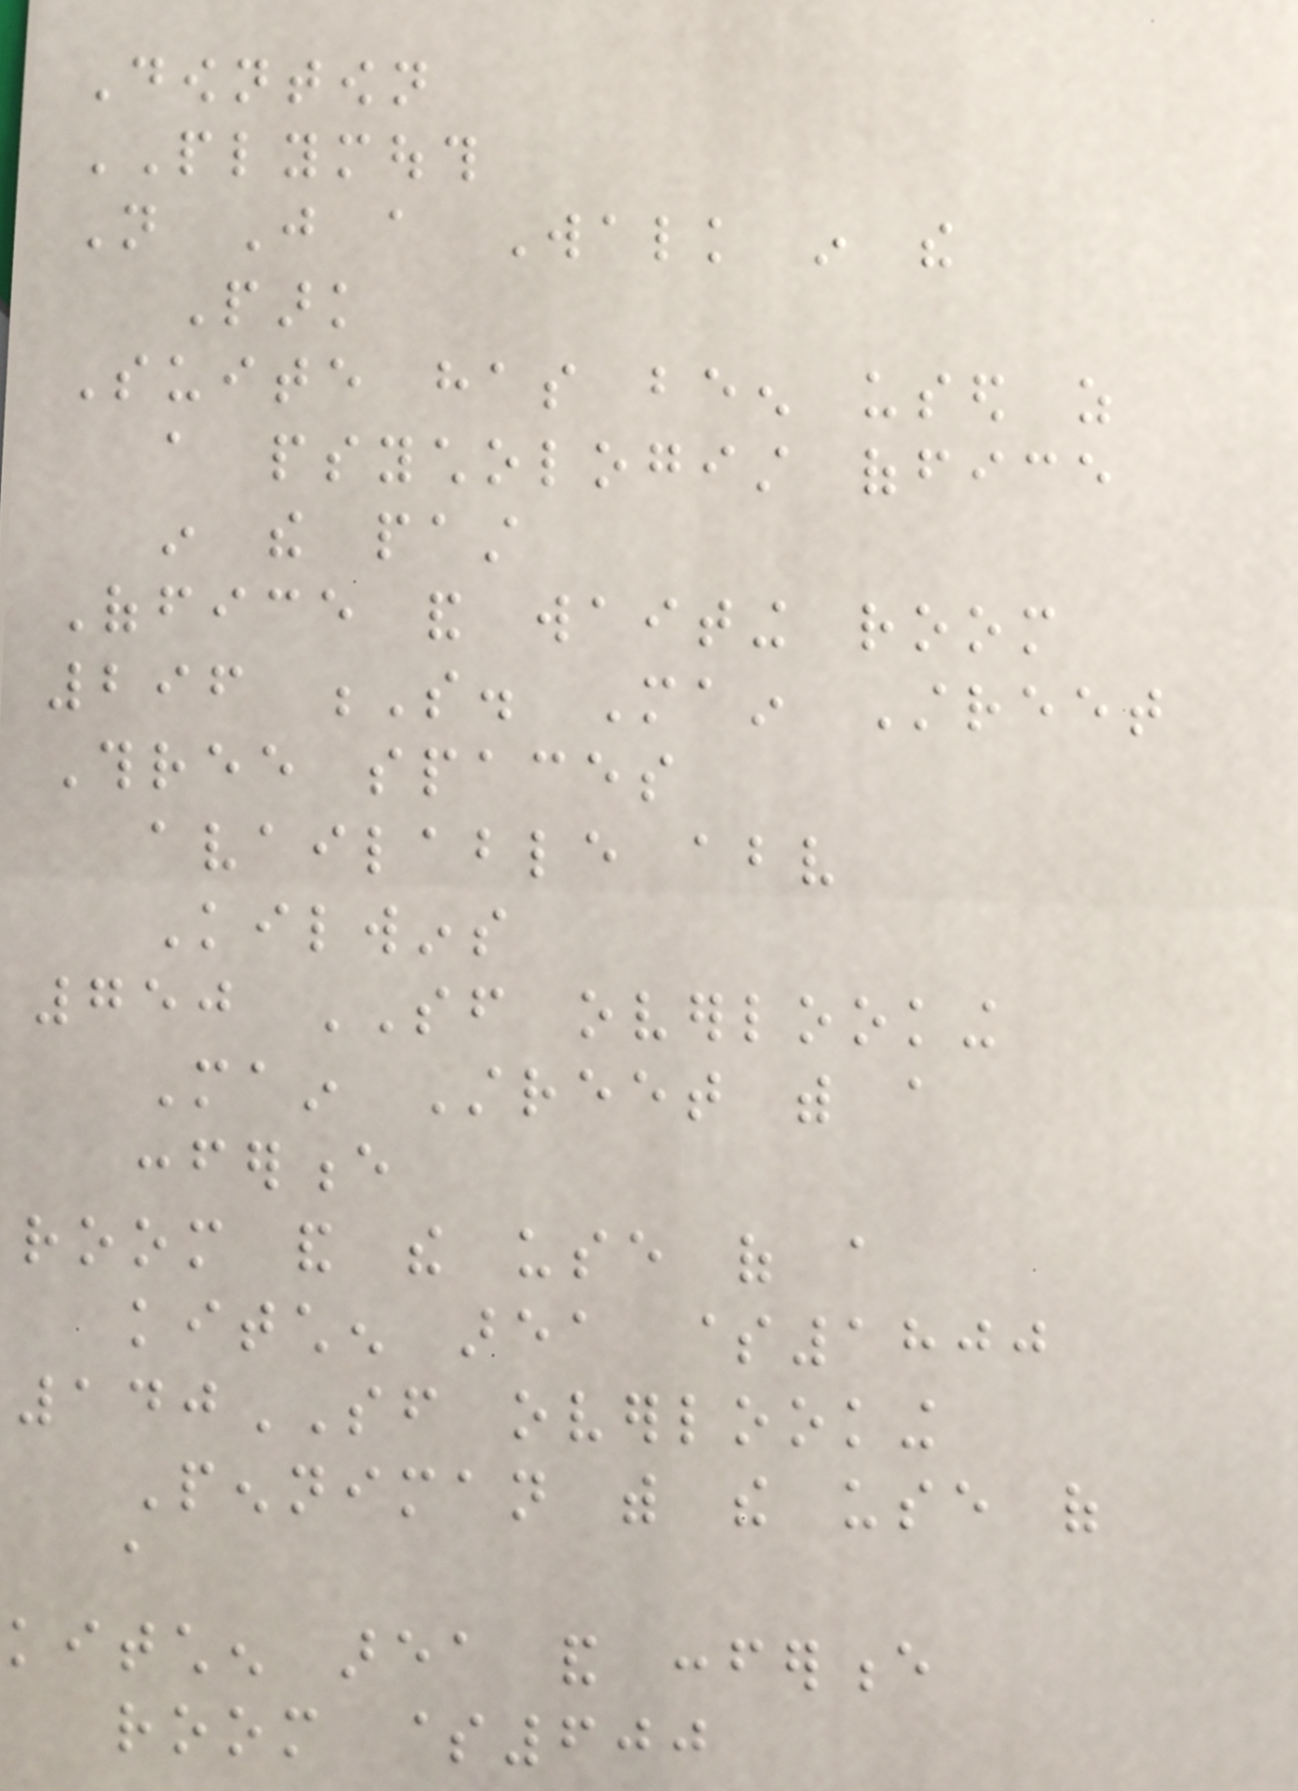Downtown
PLYMOUTH
Not Just a Walk in the
Park
Suite has been used as
a psychologist office
in the past
Office and waiting room
296 S. Main Street
Three spaces
available above
Kilwins
750 SF overlooking
Main Street with a
conference
room and the use of a
kitchen area $1800
140SF overlooking
Penniman with the use of
a
kitchen area and conference
room $600
